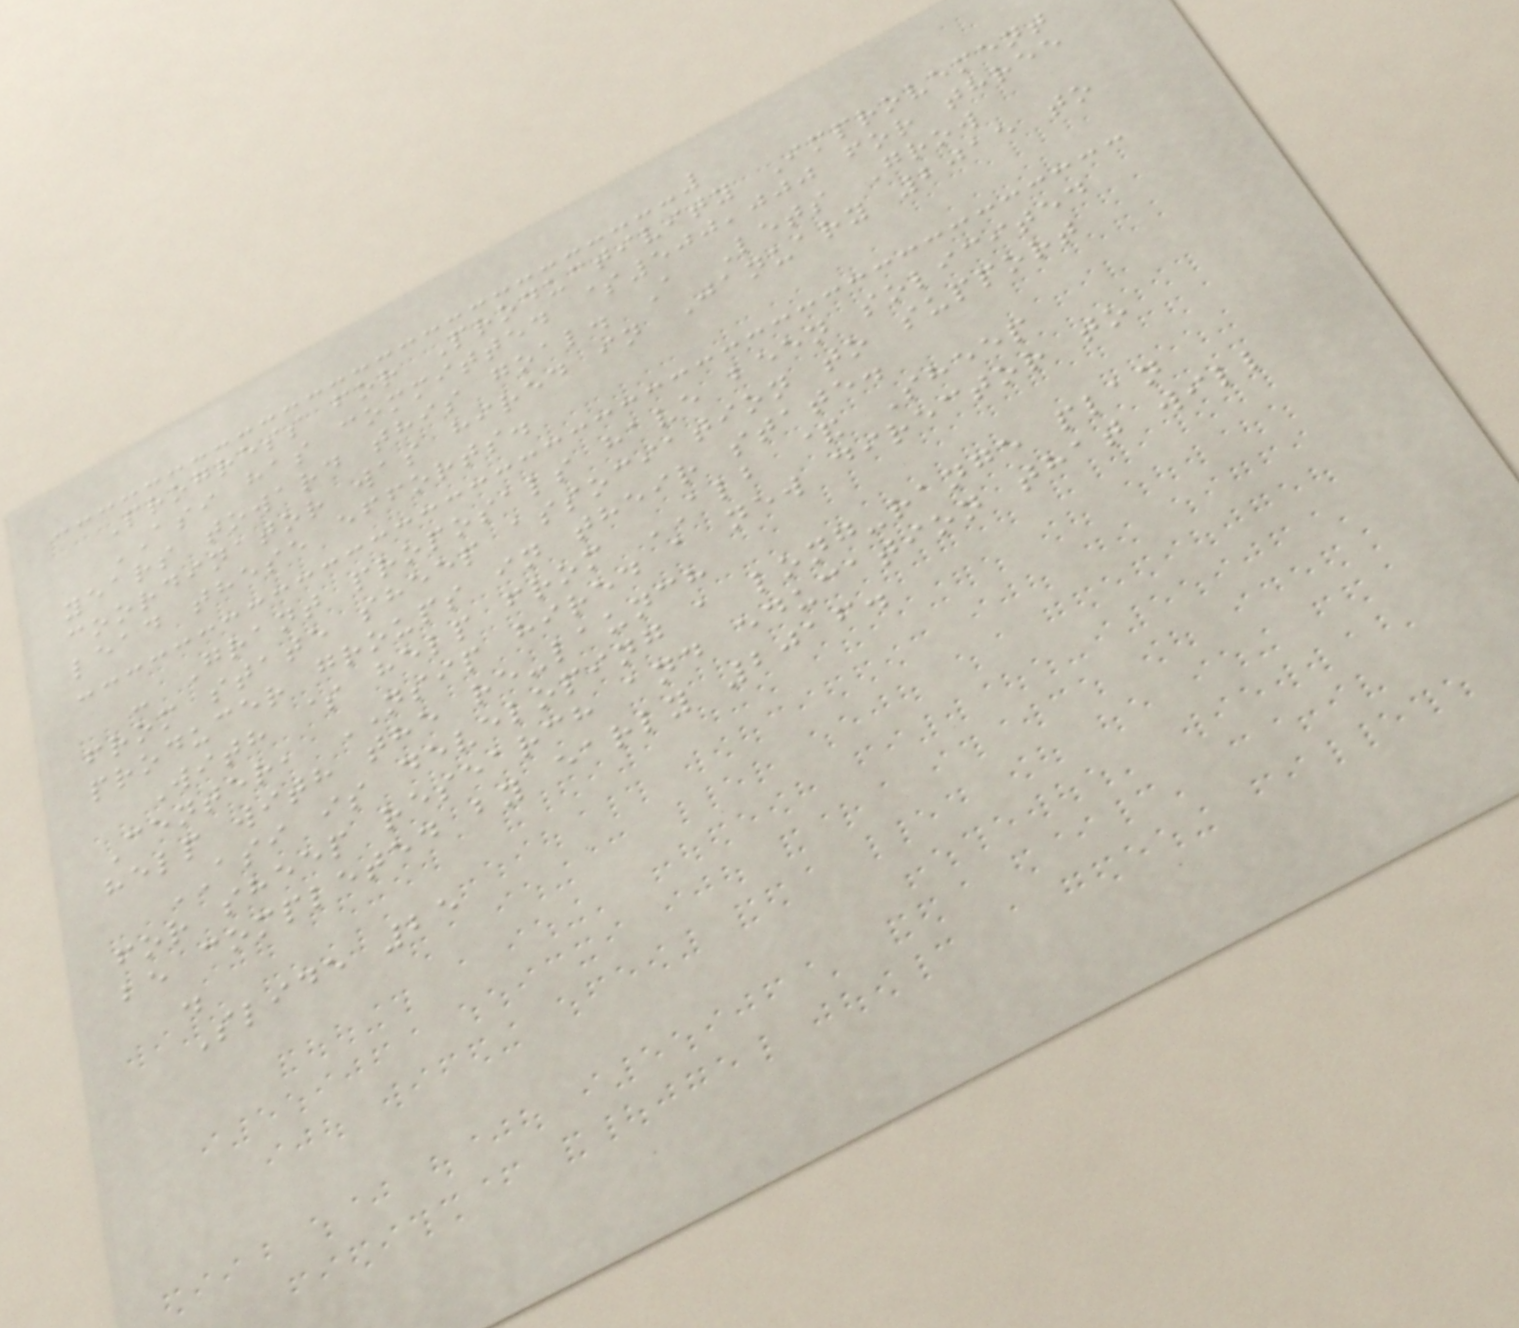Progress for Productivity Improvement
ASI has committed $500,000 for three
years toward this goal. A Lets Grow
coordinator was hired in January 2015 to
lead these efforts.
- Grant proposals have been solicited
from state sheep association to support
producer groups in their state.
With $ help from ALB & Sheep
Center, NSIP hired a new director to
help with the re-launch
ASI is developing a long-range plan
for sheep research and education that will
be completed by early 2016.
.
Slide 25
